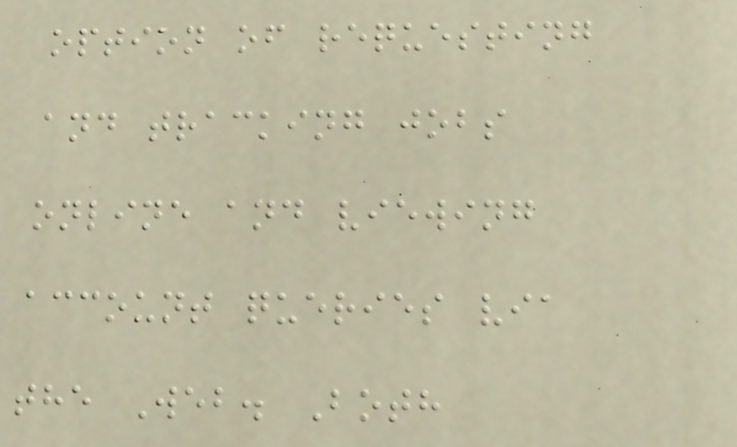option of requesting
and tracking jobs
online and viewing
account queries via
the Web. Both
